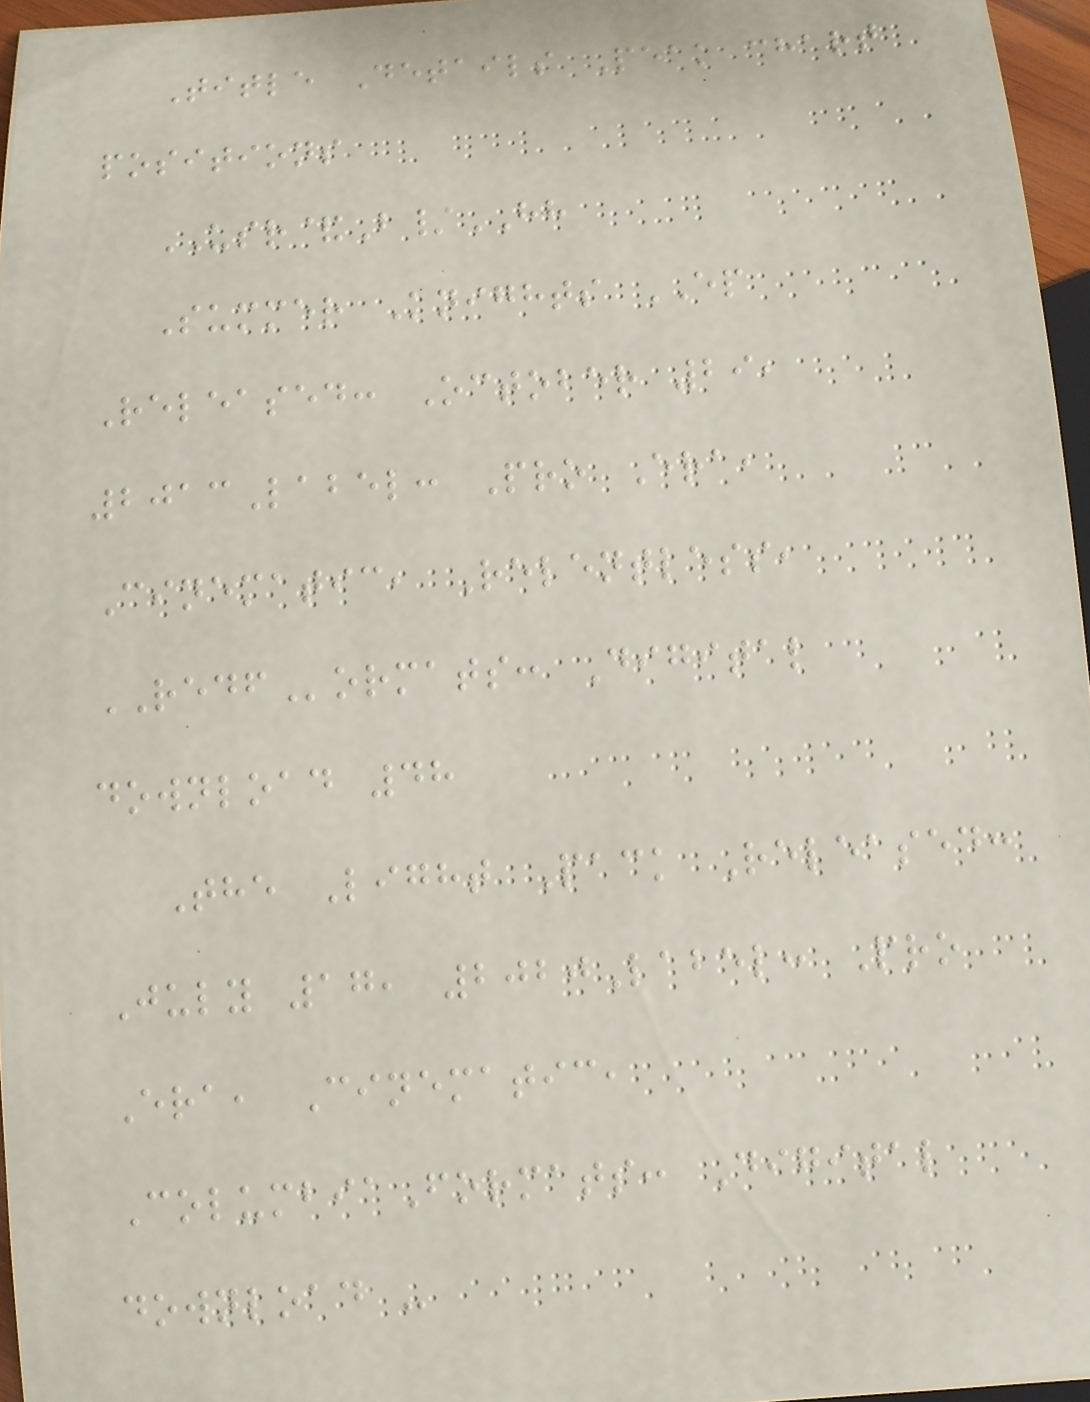Title Details Peak chart
positions
USR&B/HH
Summer Knights EP
Released: October 29,
2013Label: Pro Era,
Cinematic, Relentless,
REDFormats: Digital
download 48
The Light Pack Released:
July 17, 2020Label: Pro
Era, Cinematic,
ColumbiaFormats: Digital
download -
